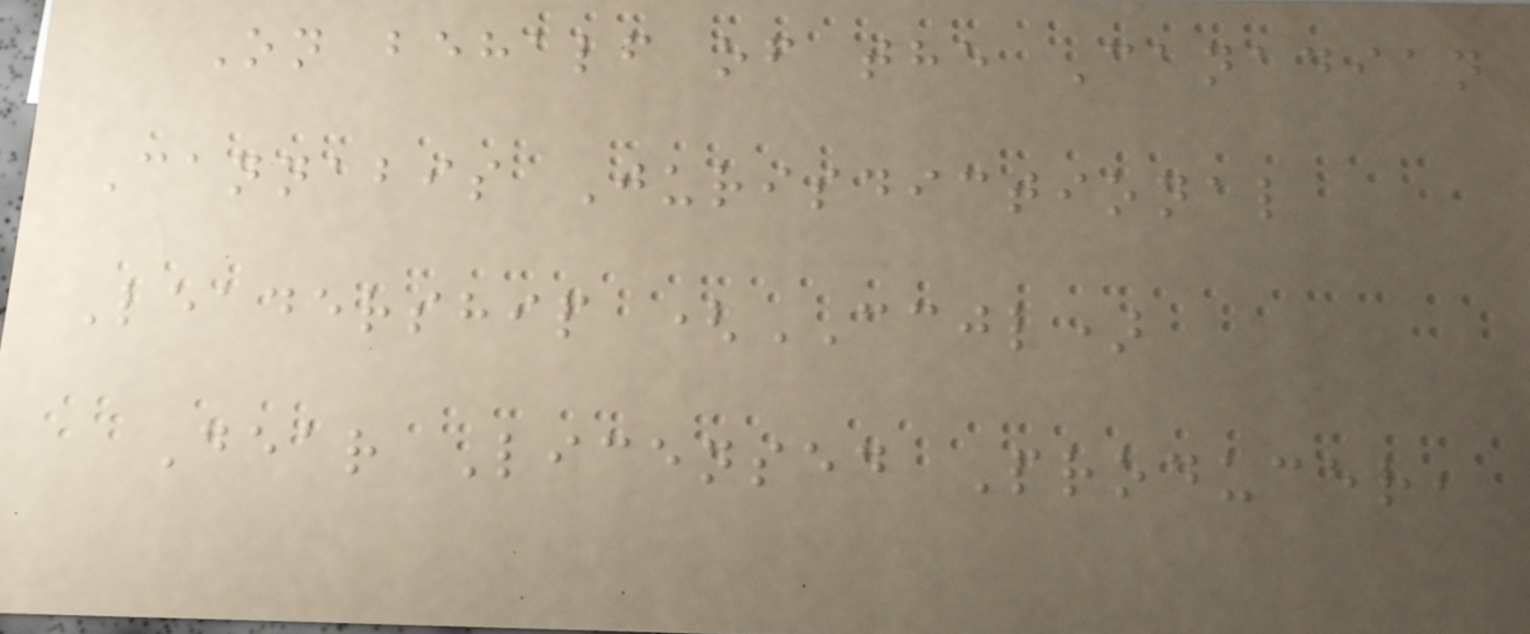On behalf of the Canadian
Cannabis Jurisdictional
Leadership (CCJL)
Dear Licensed Producer,
